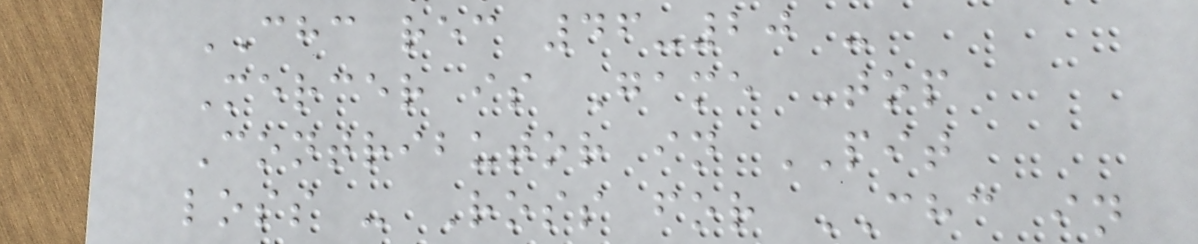CHC rec 46-20 -
Mercer is Game Top
Contributor in PIT
loss - Ross for CHC in
